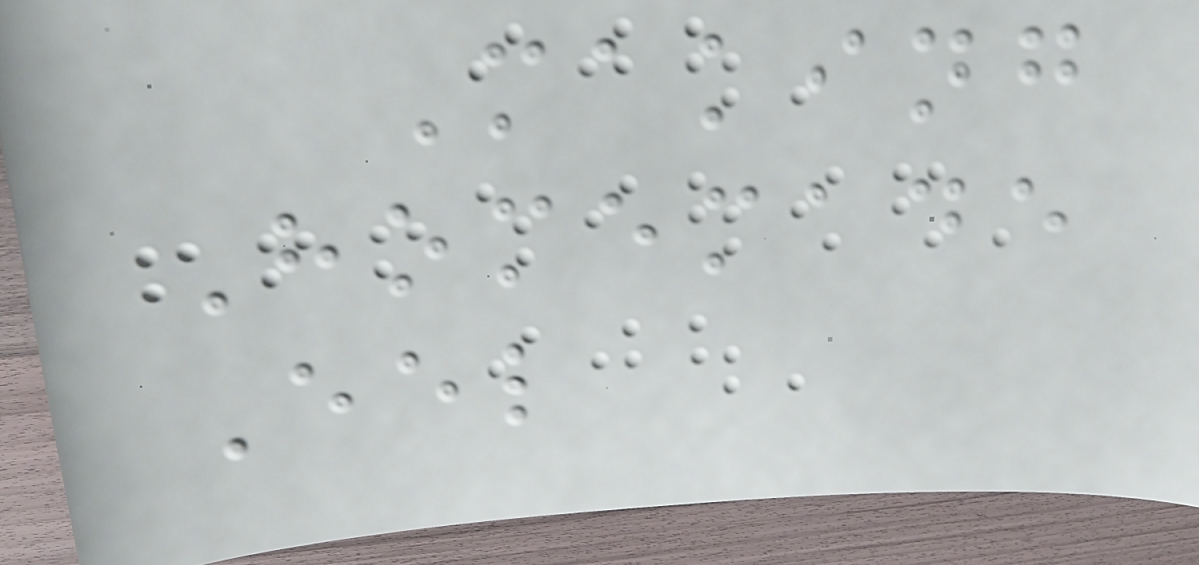Making
Homemade
Eel
